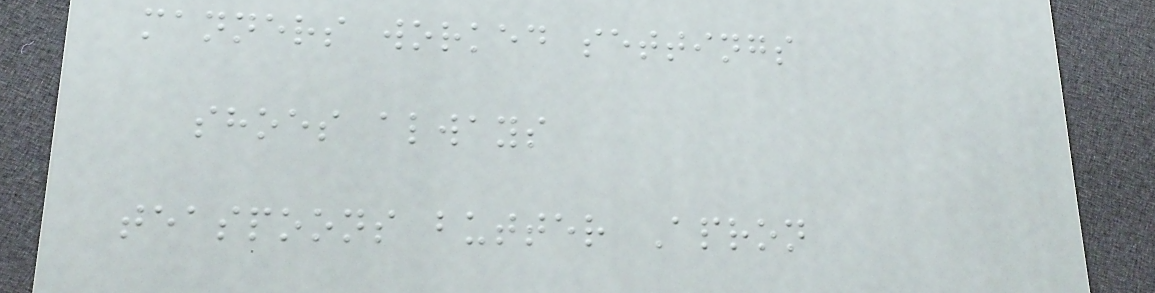manners worked settings
shoes always
teaspoons butter Apron
